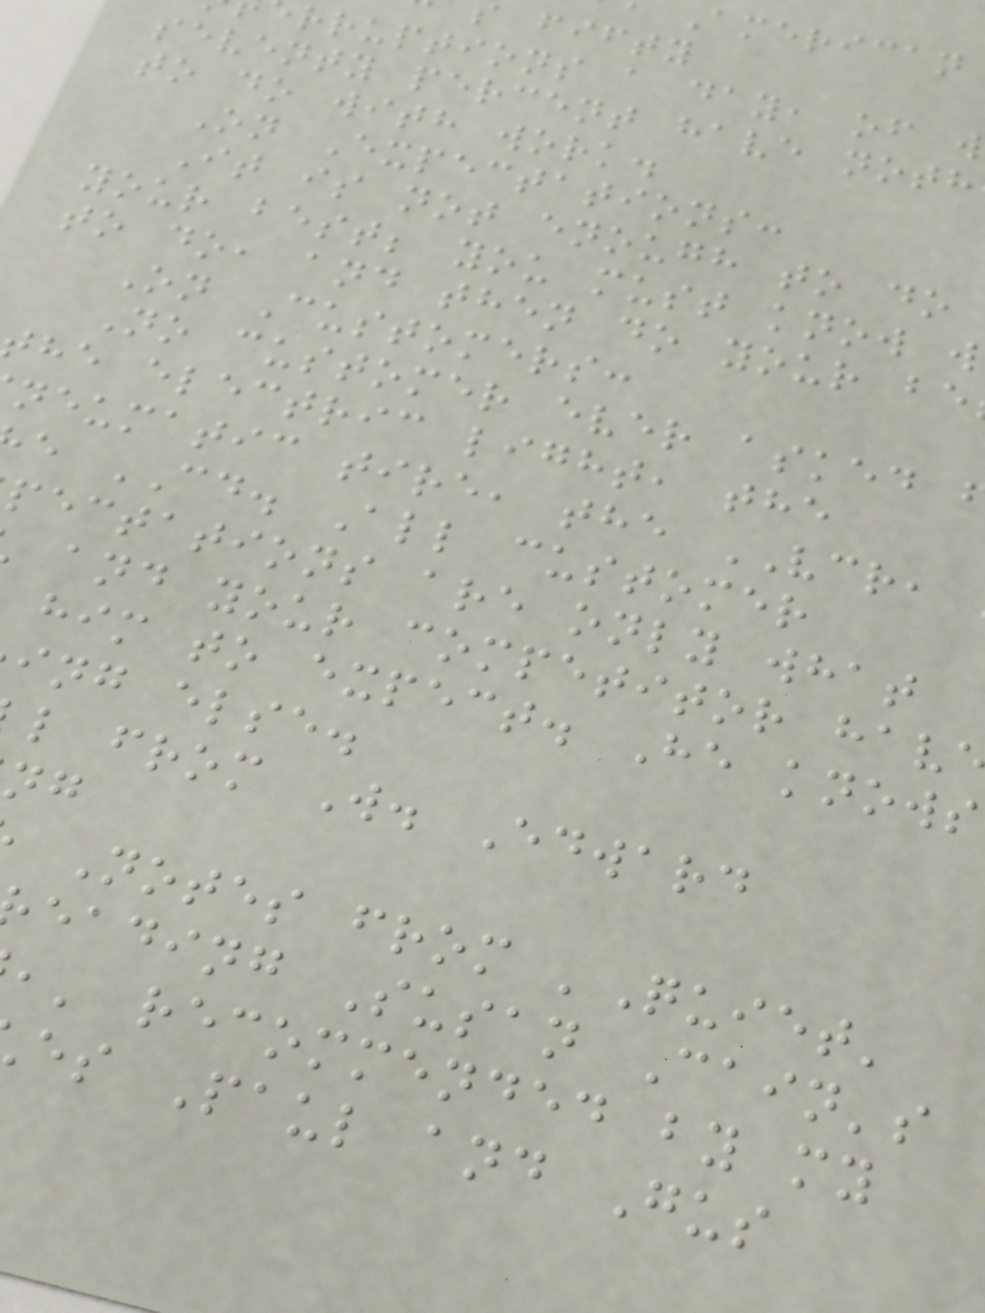American
fifty
rruptions a day, of w
seventy percent have noth
to do with work.
On Expectations:
It is not enough to do
your best; you must know w
to do, and then do your be
On Customers:
No customer ever asked
he electric light, the
neumatic tire, the VCR,
e CD. All customer
pectations are only what
and your competitor hav
him to expect. He knows
ing else.
l from W. Edward
Notes from 'Quiet'
eading Susan Cain's
,' recommended by my
es Paul and Gus
